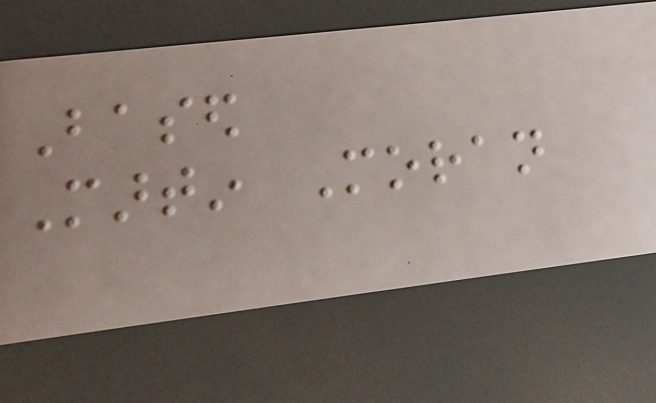Based
Martin Moran
